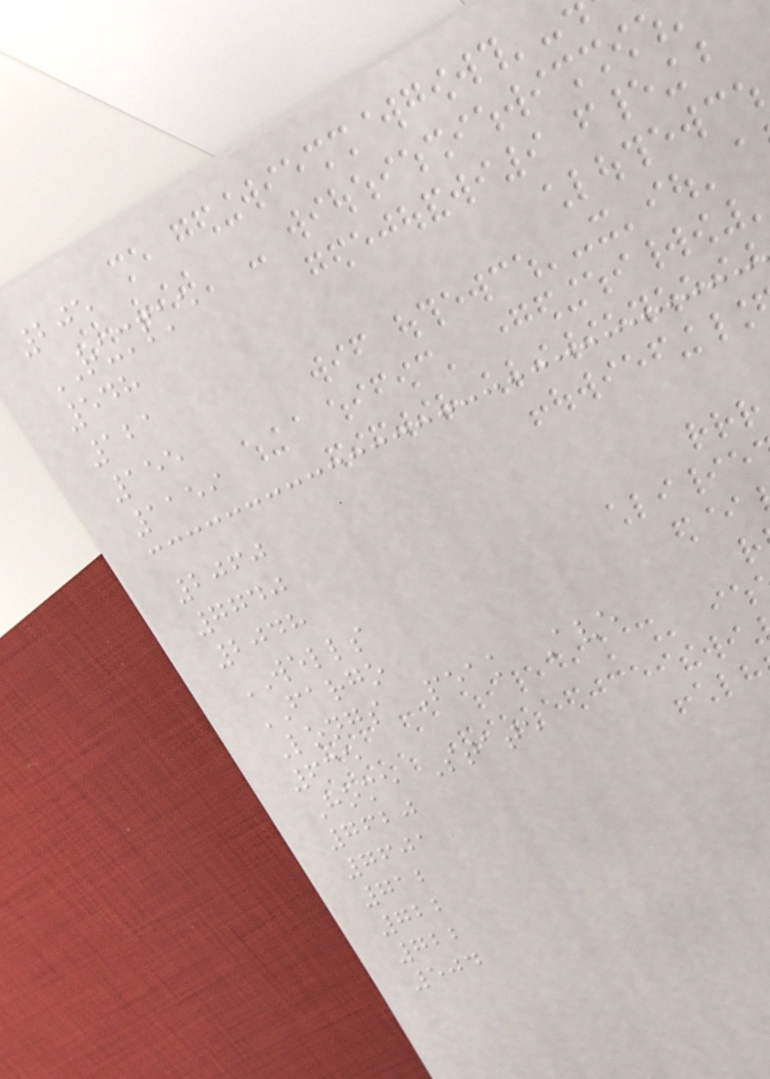205
RUMPKE
548
121
155
1159
2060
7740
2048
WELLS
FARGO
Longs Peak Ave
635
Home State
7620
7601
712
722
722
504
